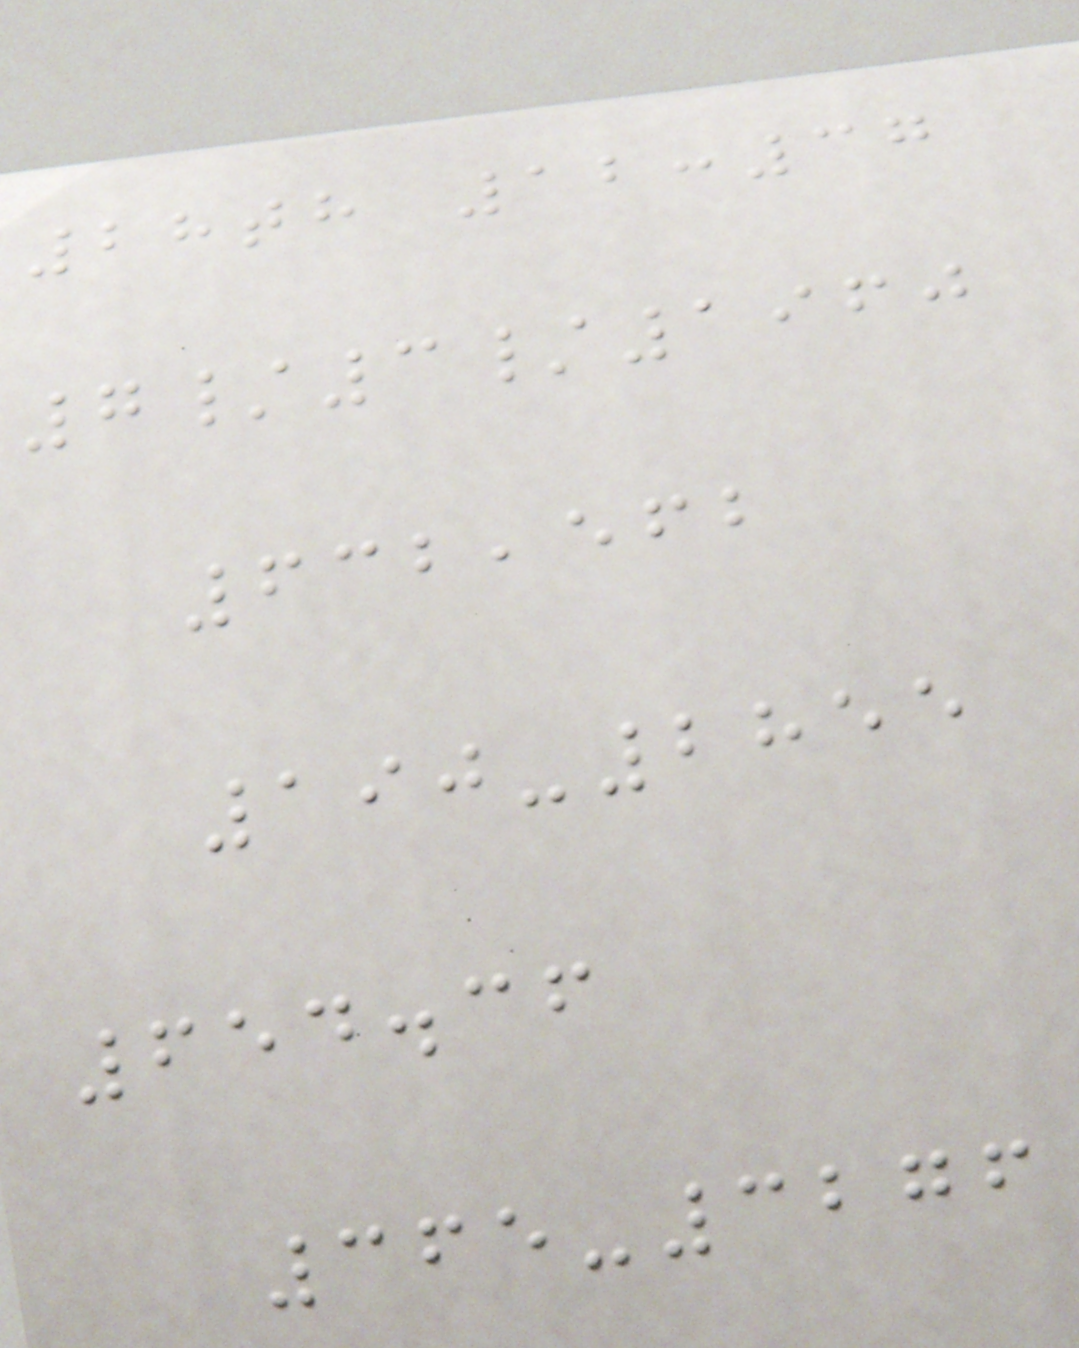28th 12:37
7/3/1960
632,562
190-2855
654.36
365-3276
